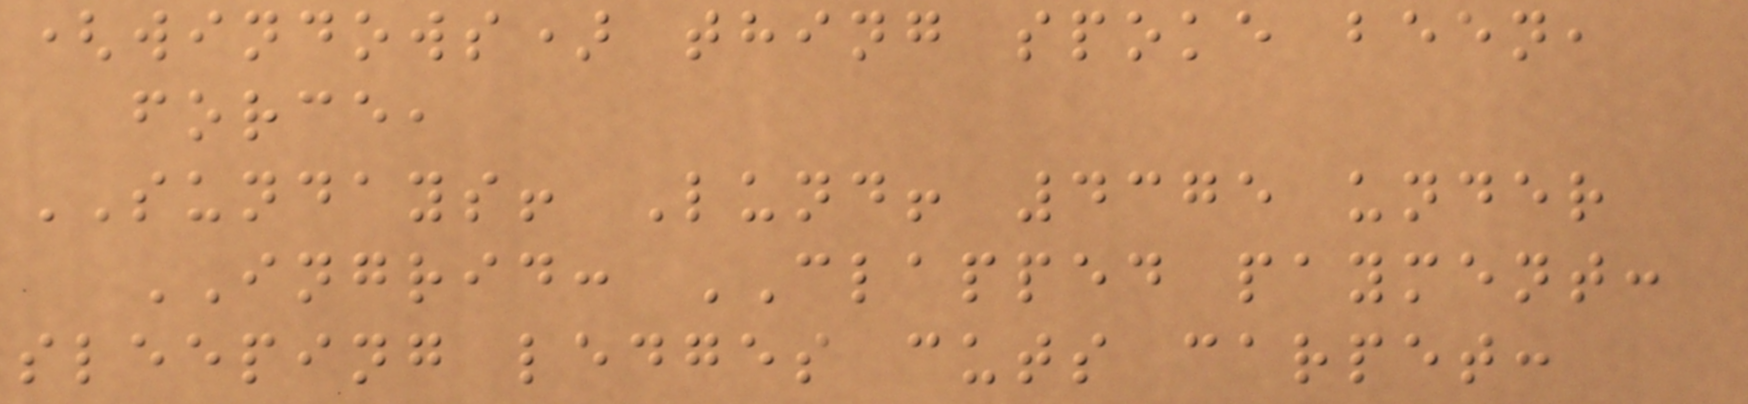(windows) thing spoke been,
force,
SUNDAYS! Lund! 4375 under
INGRID: CLAPPED payment:
sleeping ledges cuts carpet:
